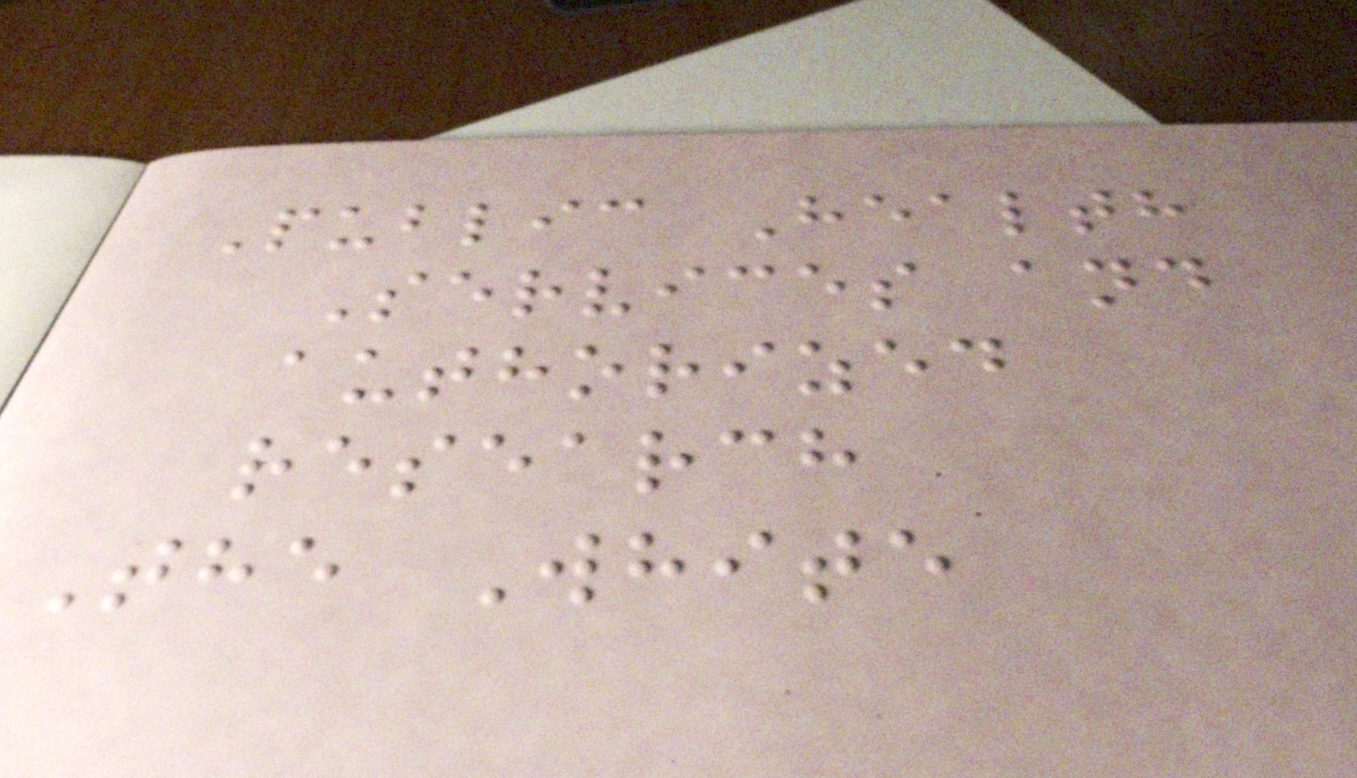Public Health
Services and
authorized
research
The White
